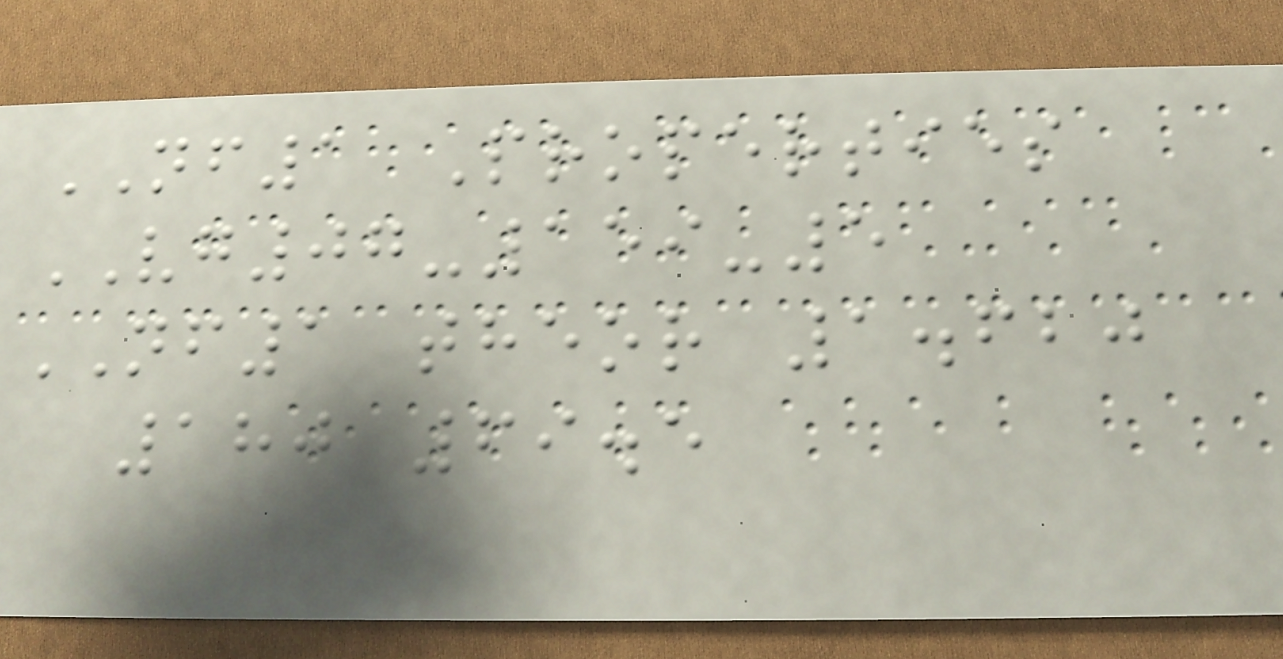NF1 Properties
VG07-159-5
NF1 theor 1.620
180 69.5
